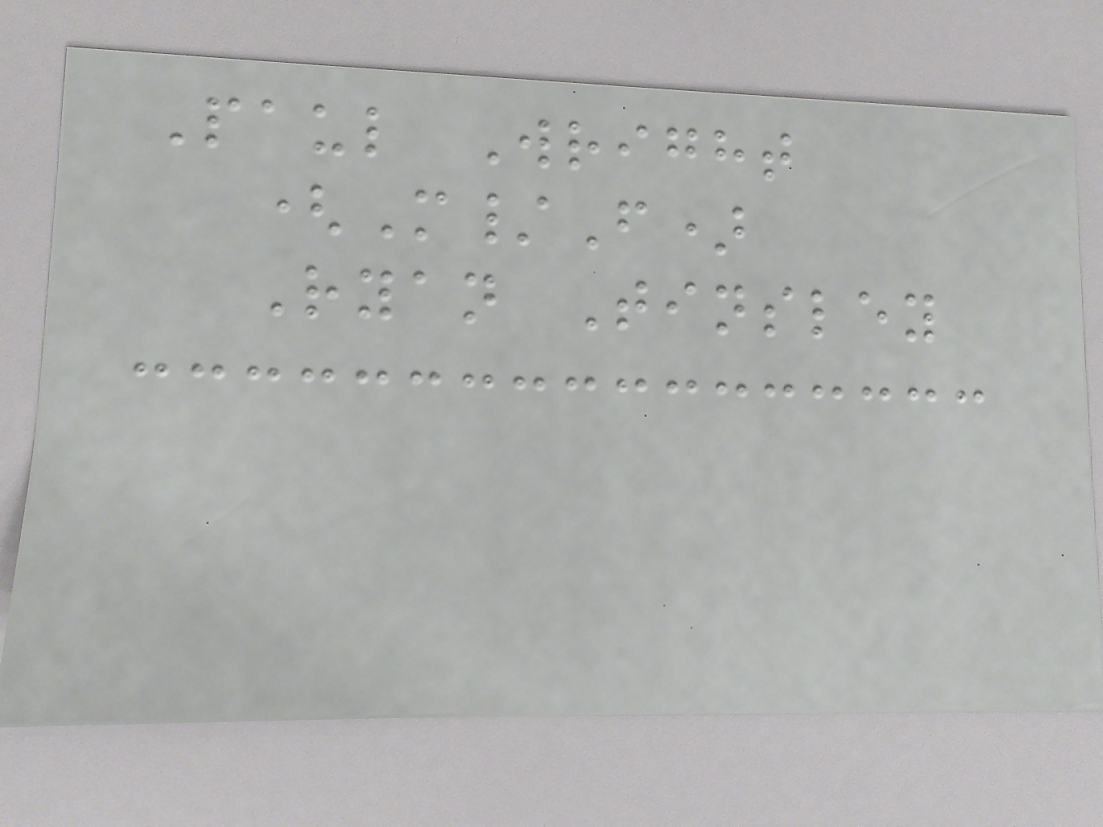Paul Wright
(M/F)
Ryan Tinsley
